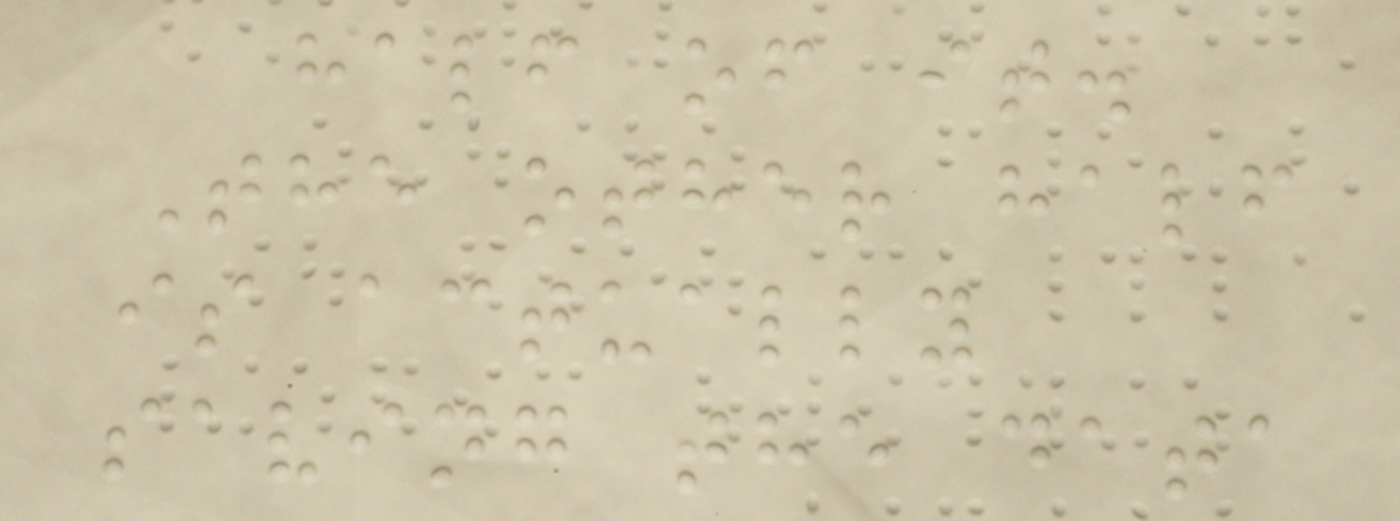half of it.
The other half
is actually
saving the data
